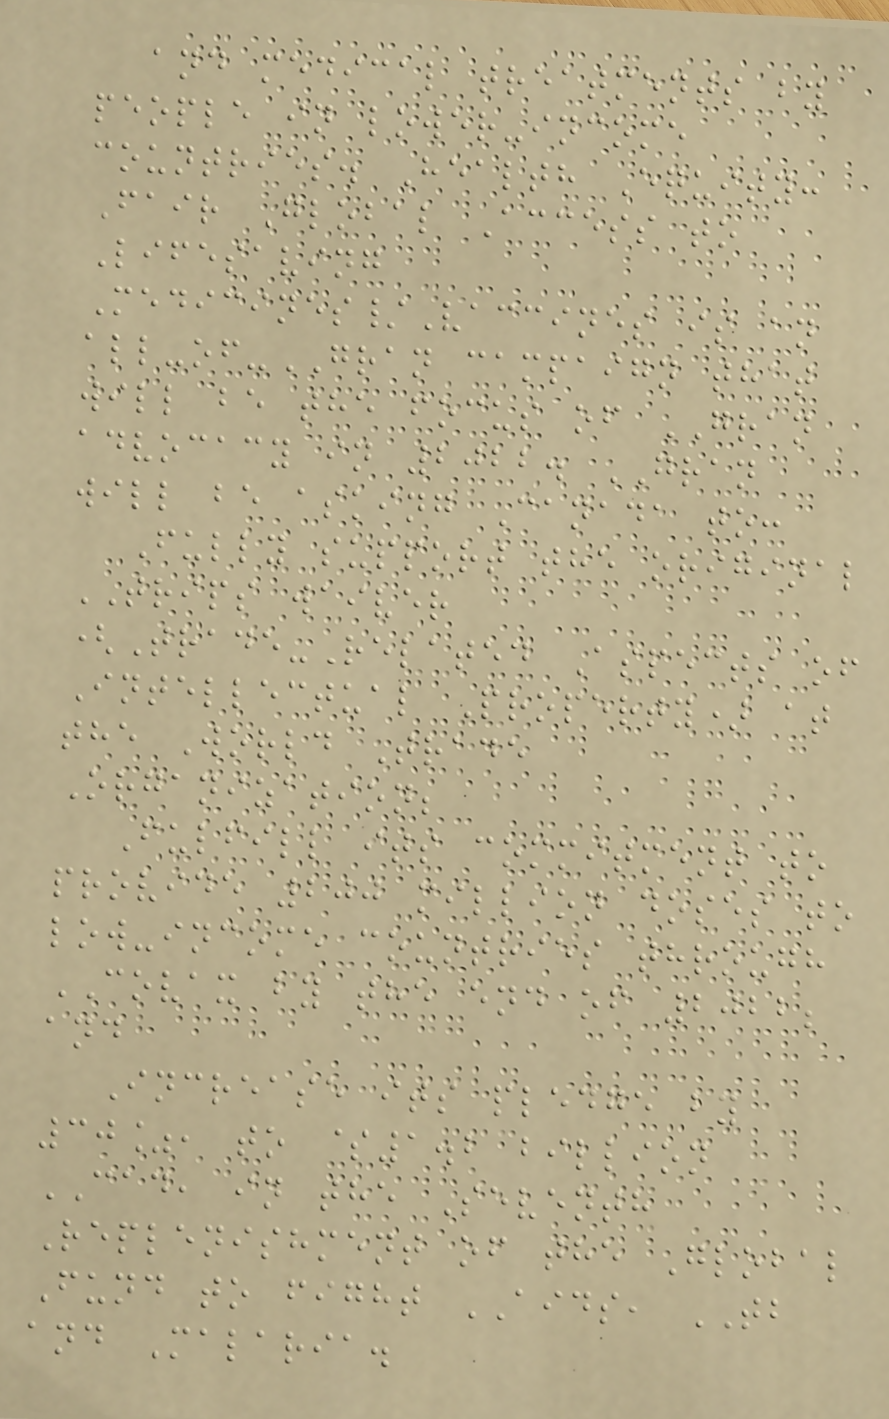and medical treatments by
people in lower-income
countries. Health Equity:
Fair Global Access to
Lifesaving
Medicines/Vaccines is an
all-of-GRAN campaign that
will be the focus of GRAN
advocacy in 2022. GRAN
will be asking Canada to:
Fully support the original
TRIPS waiver
(Trade-Related Aspects of
Intellectual Property) at
the World Trade
Organization;
Fulfill its commitment to
provide 200 million doses to
low-income countries through
COVAX by the end of 2022;
and
Increase its pledge by
30%, to $1.2 billion
CAD, in the Seventh
Replenishment of the Global
Fund to fight AIDS, TB
and Malaria.
